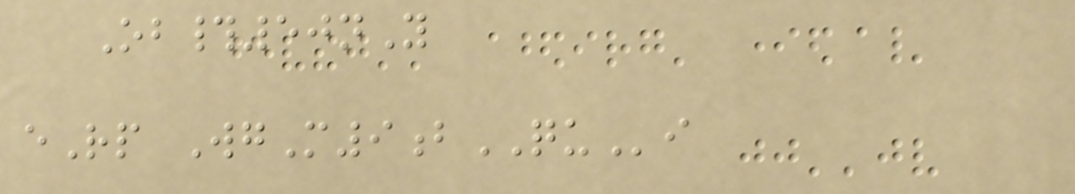Ob#50nY
eRp WgM9bQUi
